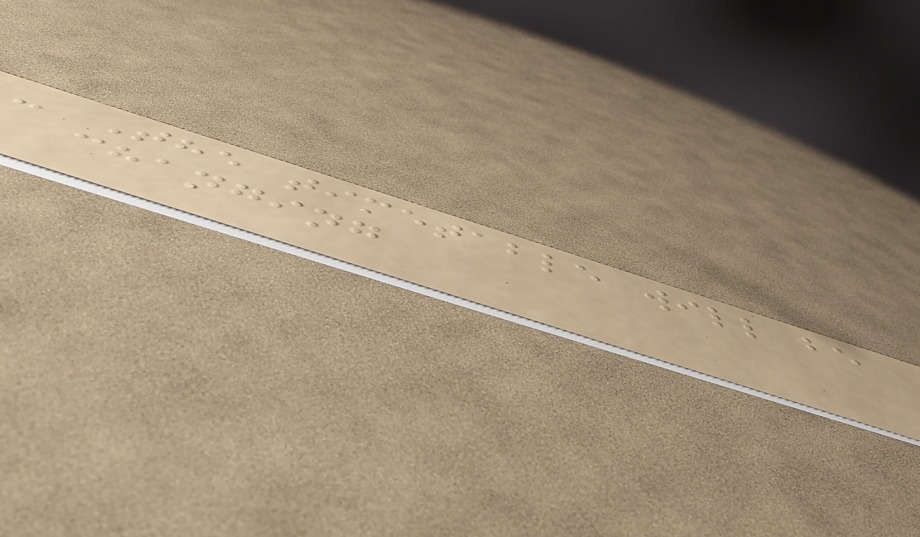- The timetable will be
changing
